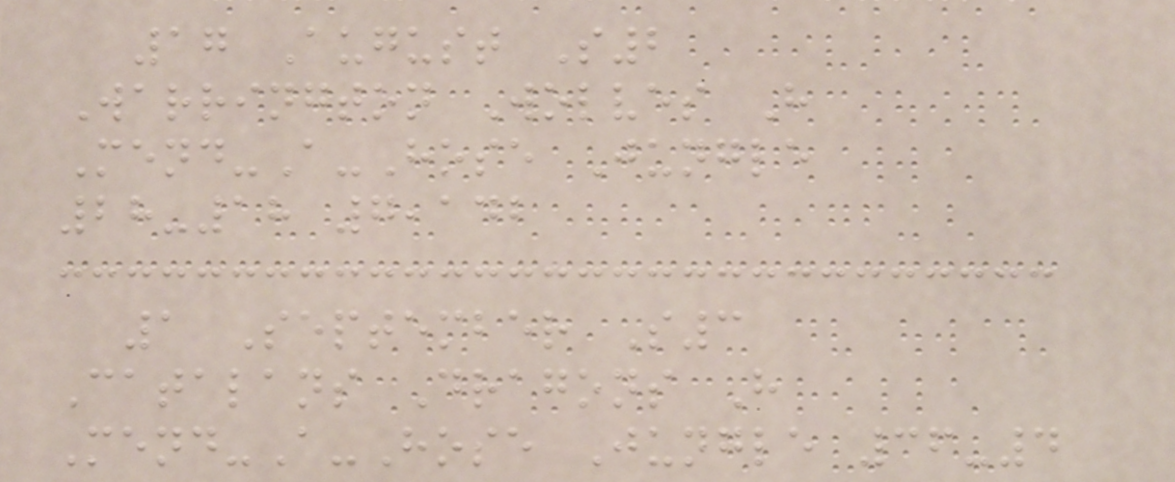17 August S2
Warrington Wolves H
Mend-A-Hose Jungle
28-18 7,142
1 September S3
Catalans Dragons H
Mend-A-Hose Jungle 36-4
